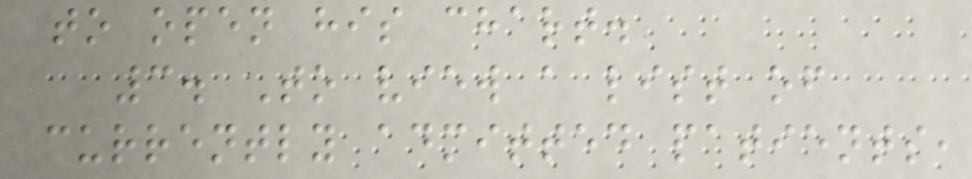to open his chart.
3. To view a list of
currently admitted patients,
